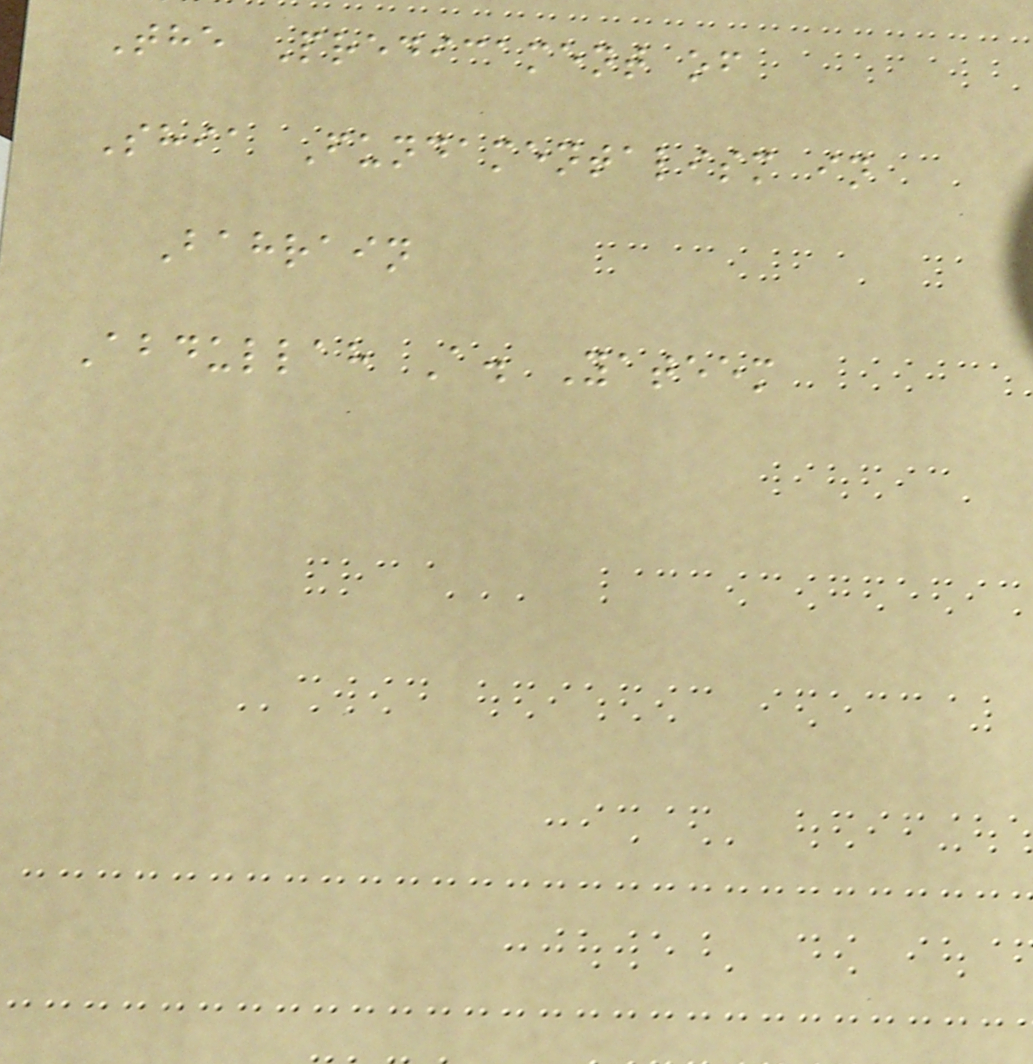The Predicament of
Shia Fundamentalism in
Bahrain
Abdullah A. Yateem
